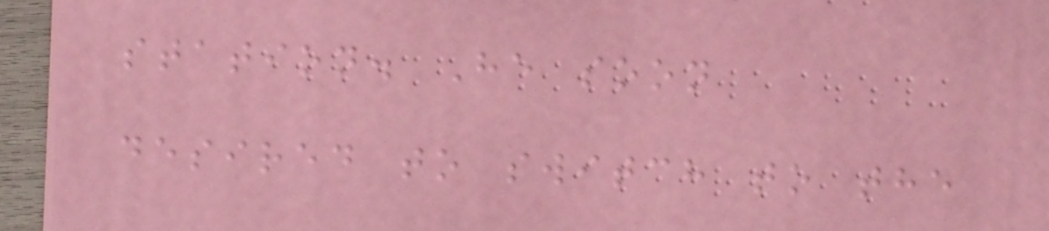station. He soon
desired to switch to the
